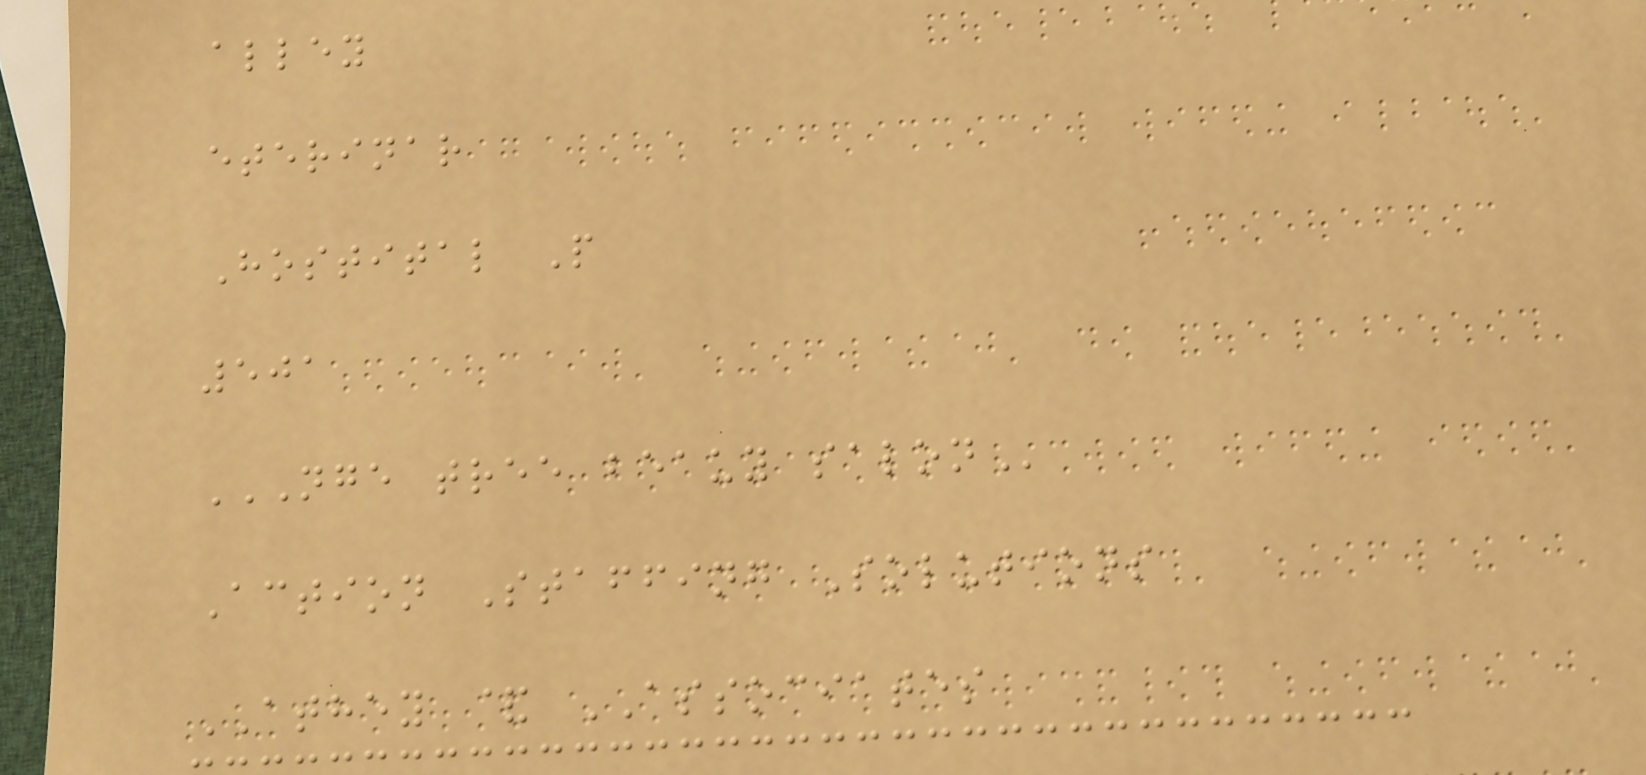alley
eterinar
Hostital P
501
NGE TREE BEAUY SALON
Action Staffing Solutions
ATHEY & ASSOCIATES
